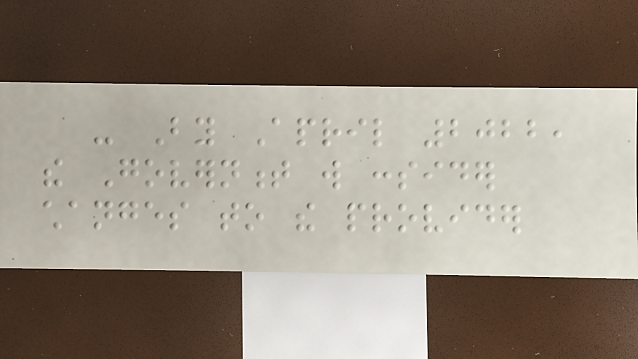- By April 2022,
the Government will consider
changes to the provider
